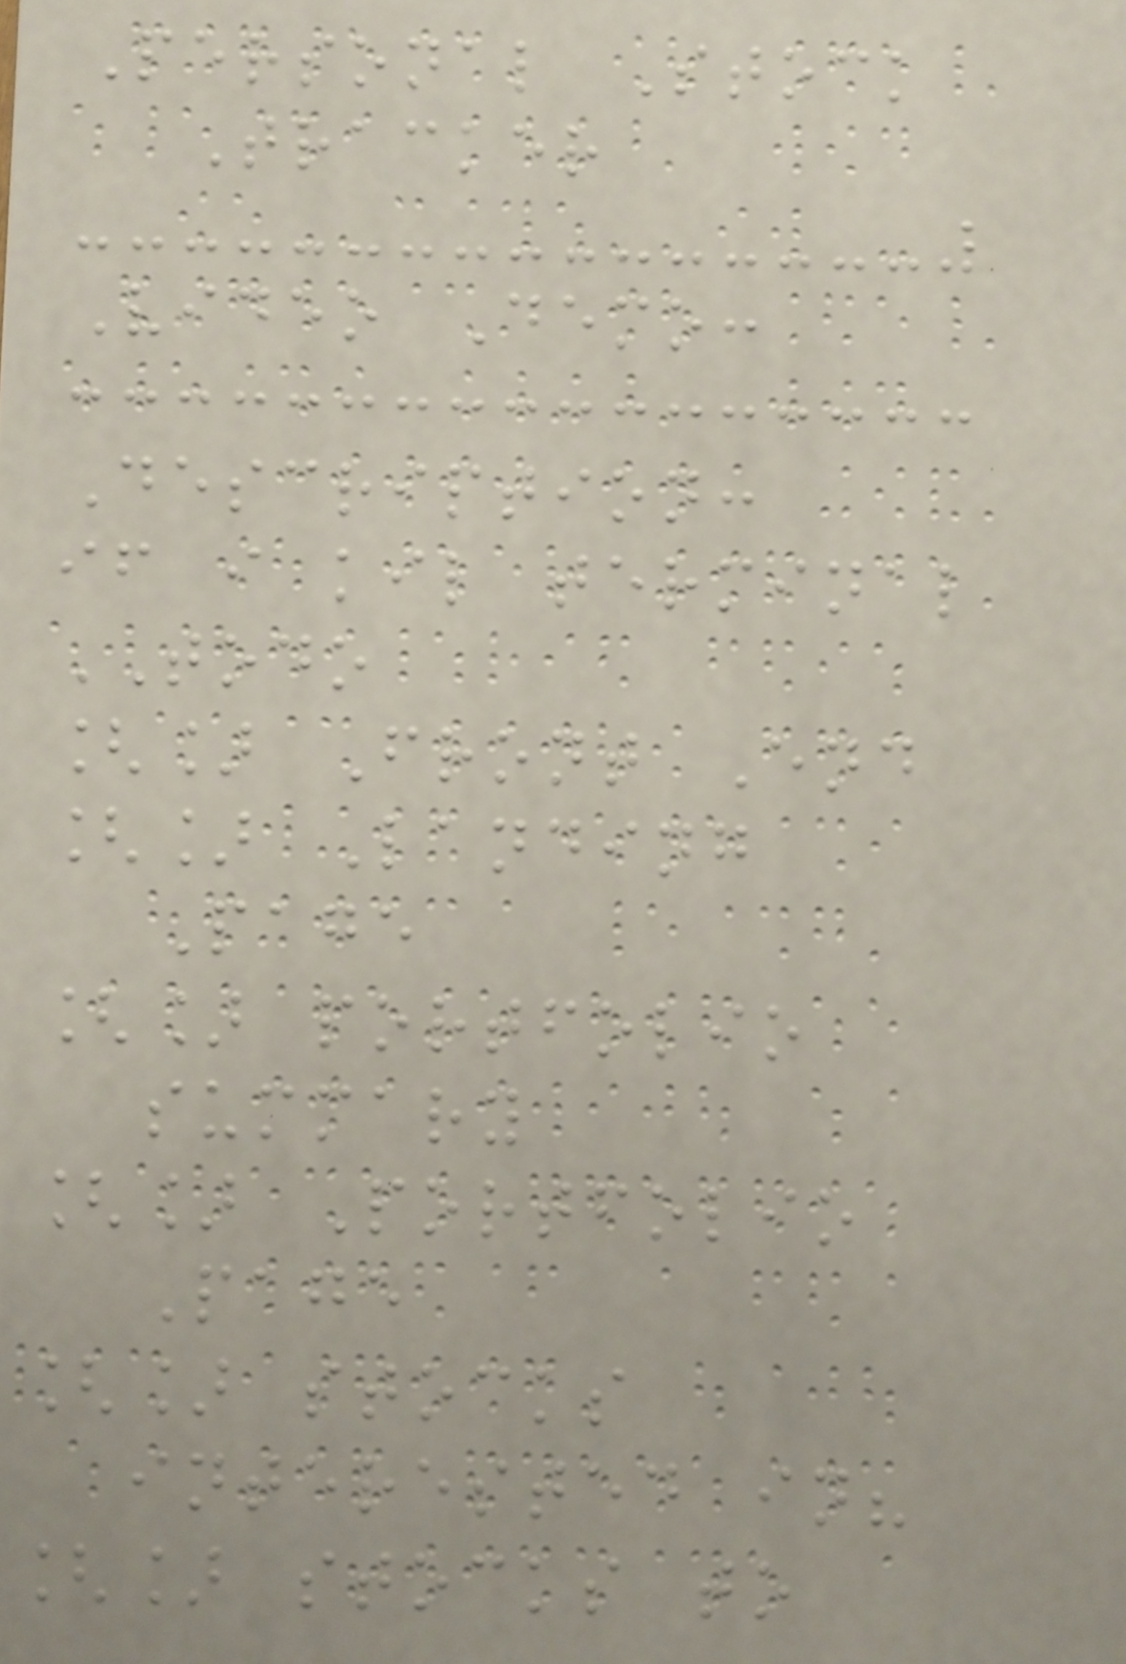Personal Stock
Tracker
Video Demo:
Description:
if i kil terminal
TODO
[] Front End
[] Landing
Page
[] portfolio
summary
[] Portfolio
Page
[] stocks
interested in?
[] stocks to
